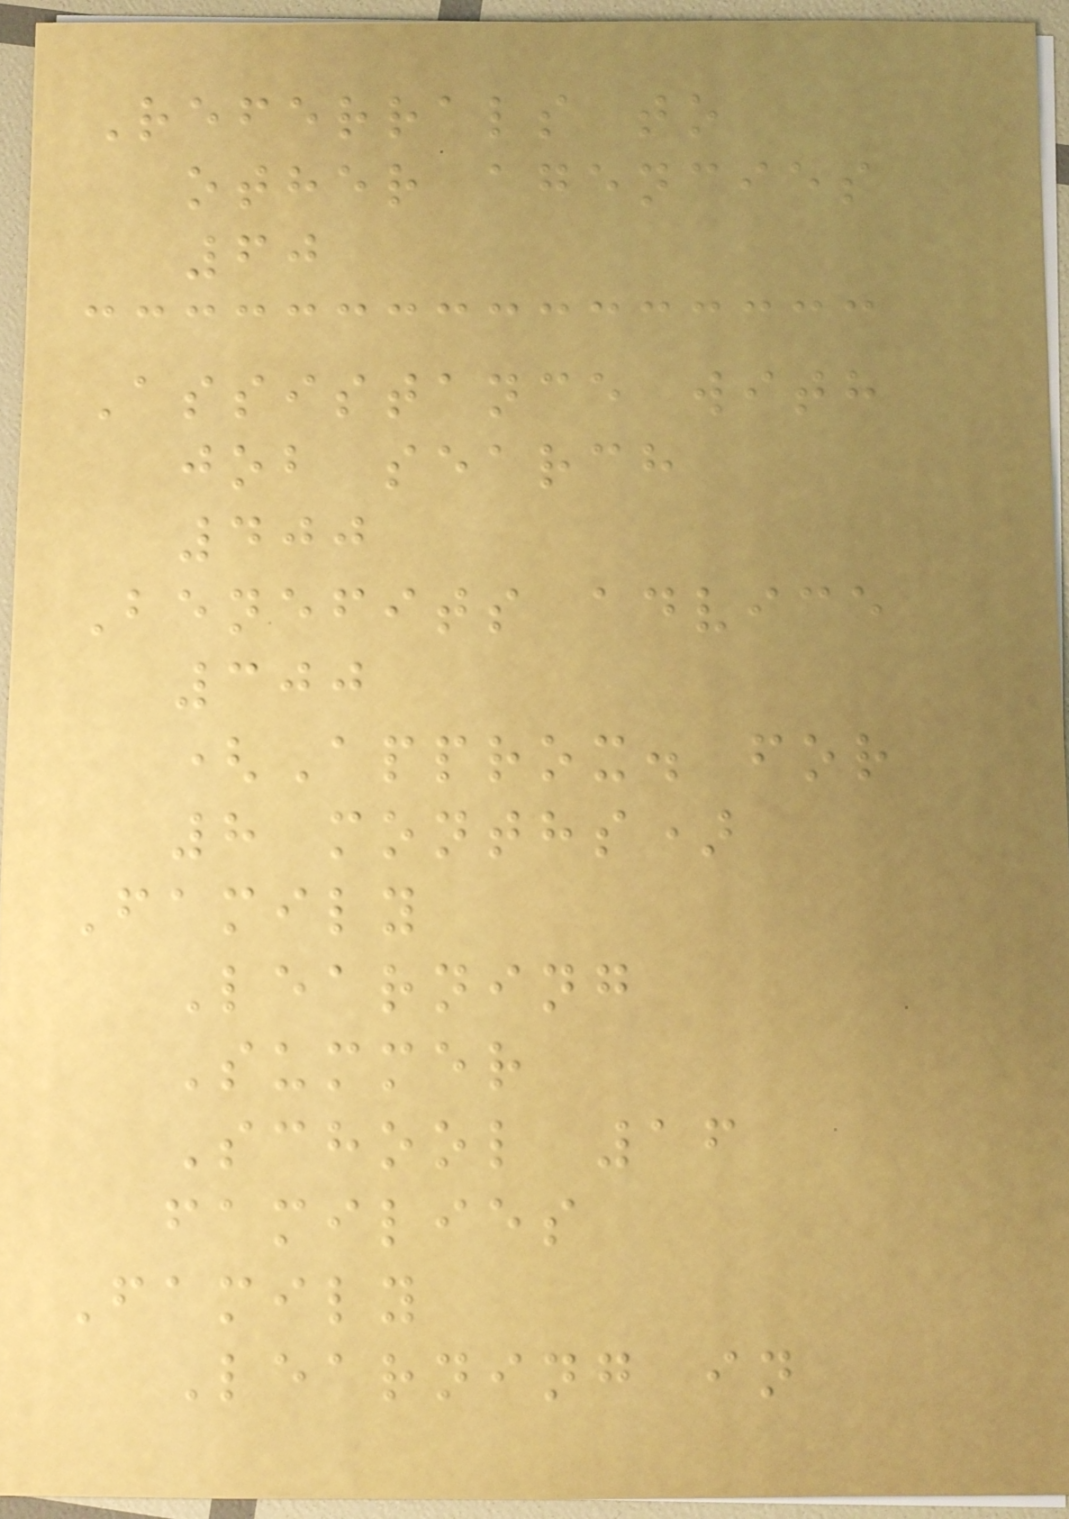Referrals to
other agencies
60
Assistance with
job search
400
Benefits advice
300
(Approx. for
8 months)
Family
Learning
Summer
School 16
families
Family
Learning in
